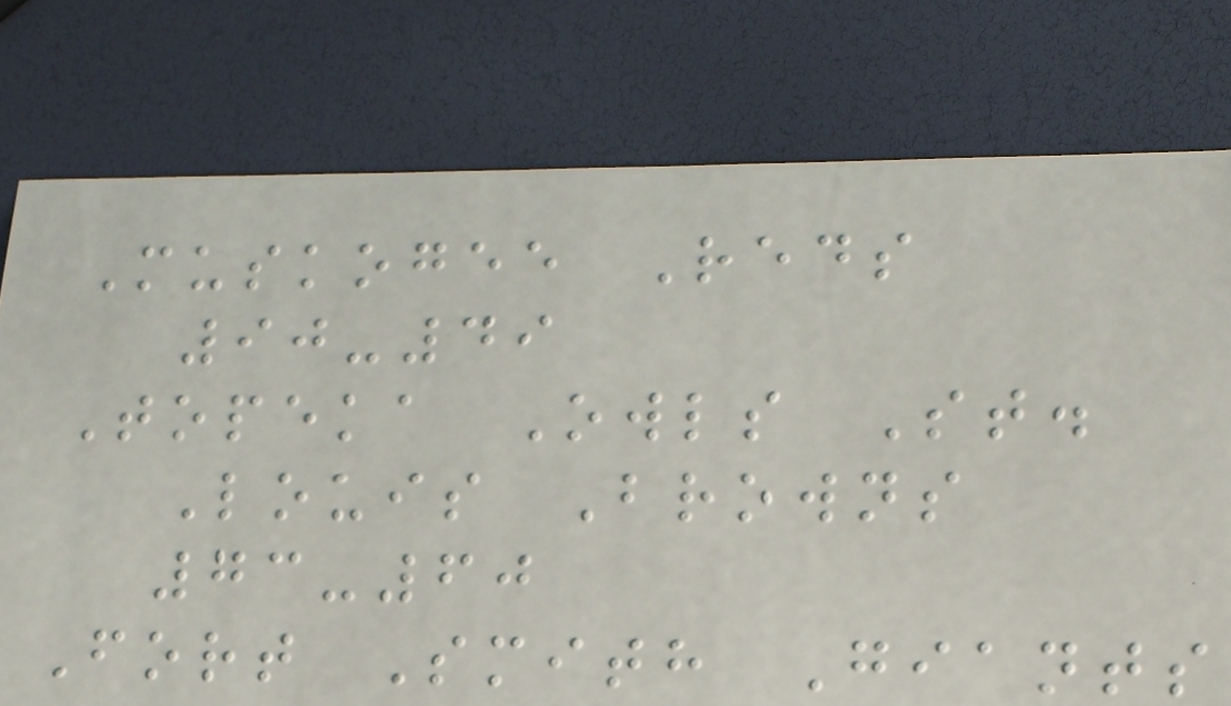Muskogee Reds
90-49
Topeka Owls St.
Louis Browns
73-60
Fort Smith Giants
